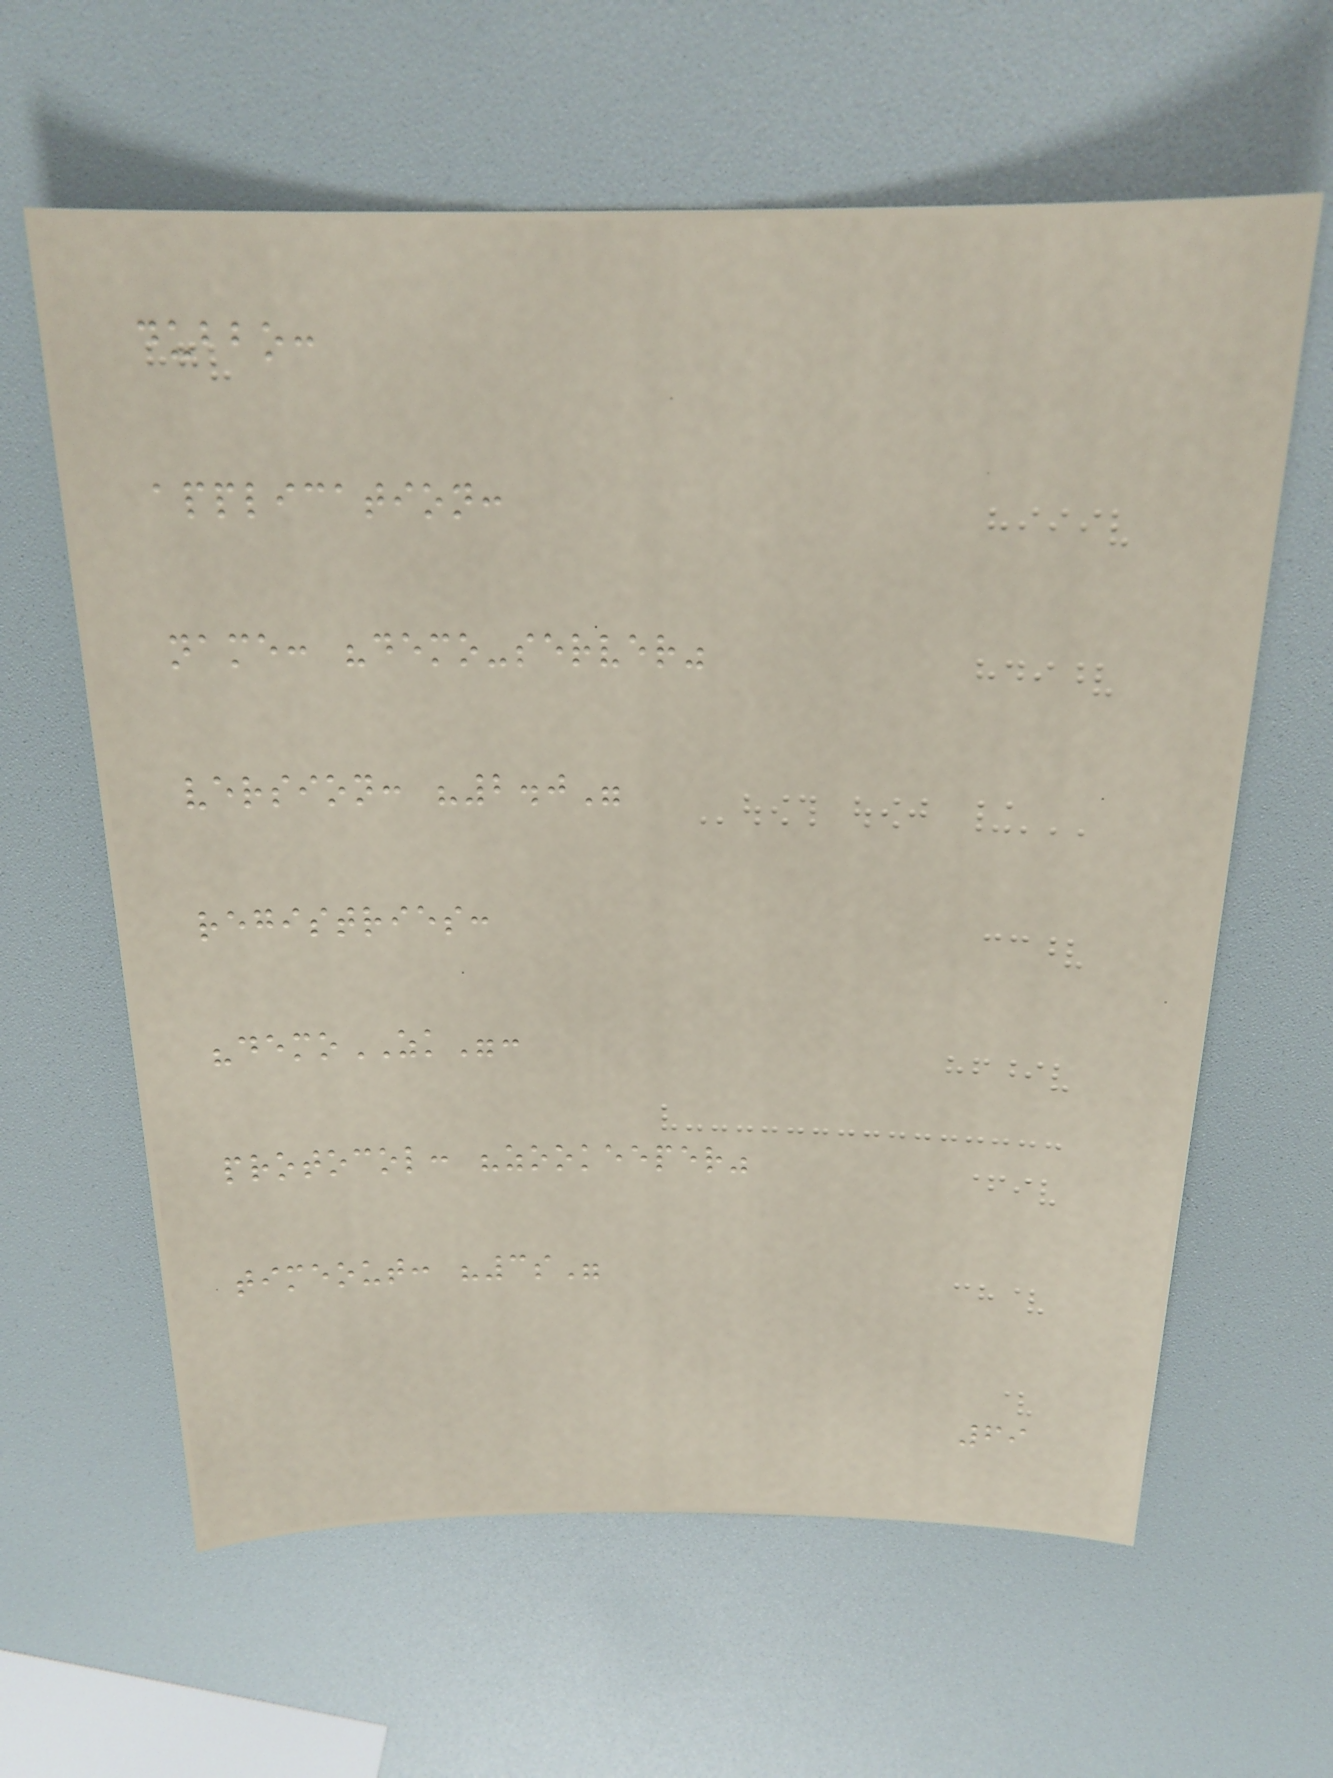dubbo:
application:
name: "demo-server"
version: "2.0"
registries:
"demoZK":
protocol: "zookeeper"
timeout: "3s"
69
